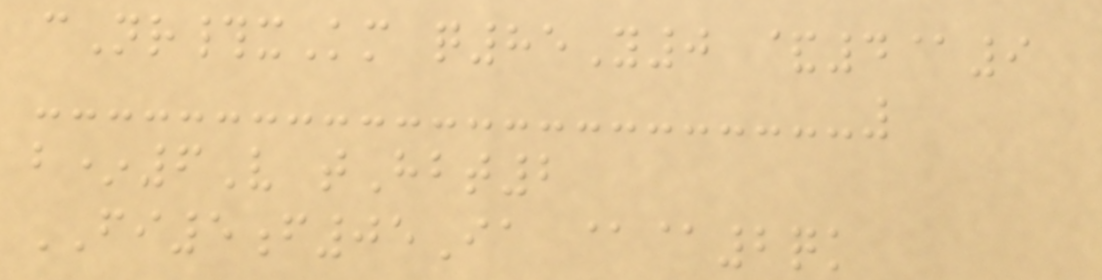cNr#xKm q85Y0 &4@9
b*6V tHbt2
FI5f05Ia @@2qk
